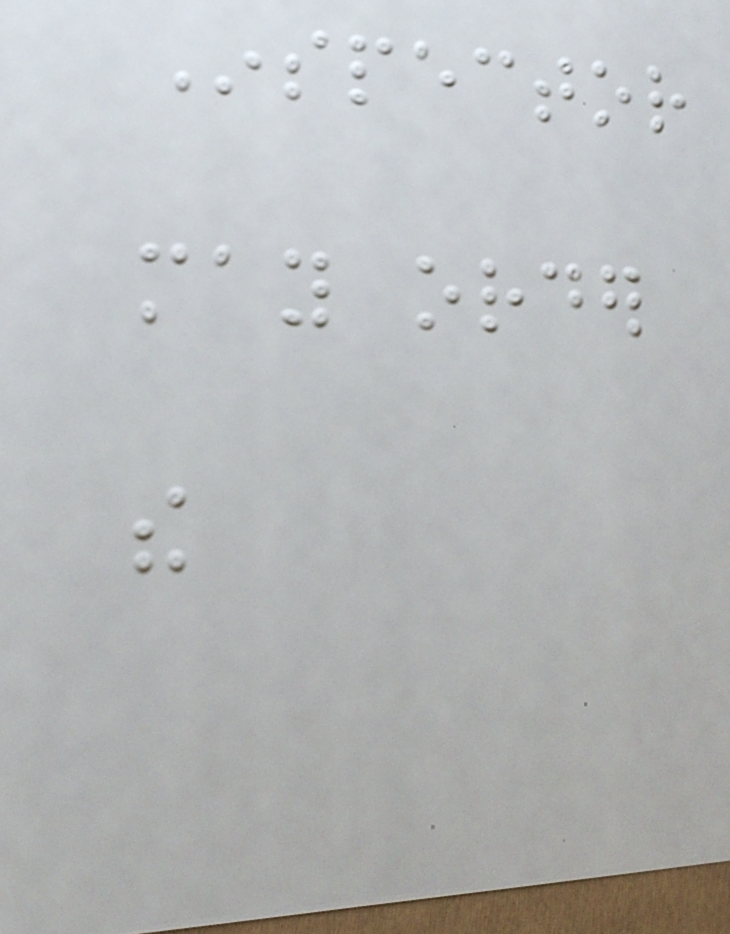Inspector
may order
the
